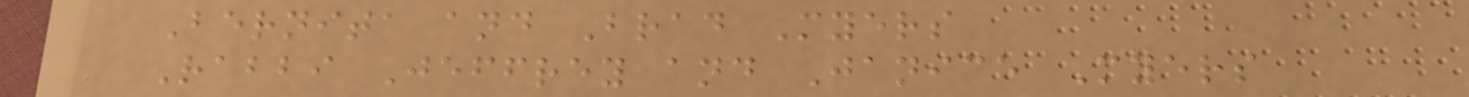Bernita and Brad Myers
Rabbi Jeffrey and Janice Myers
